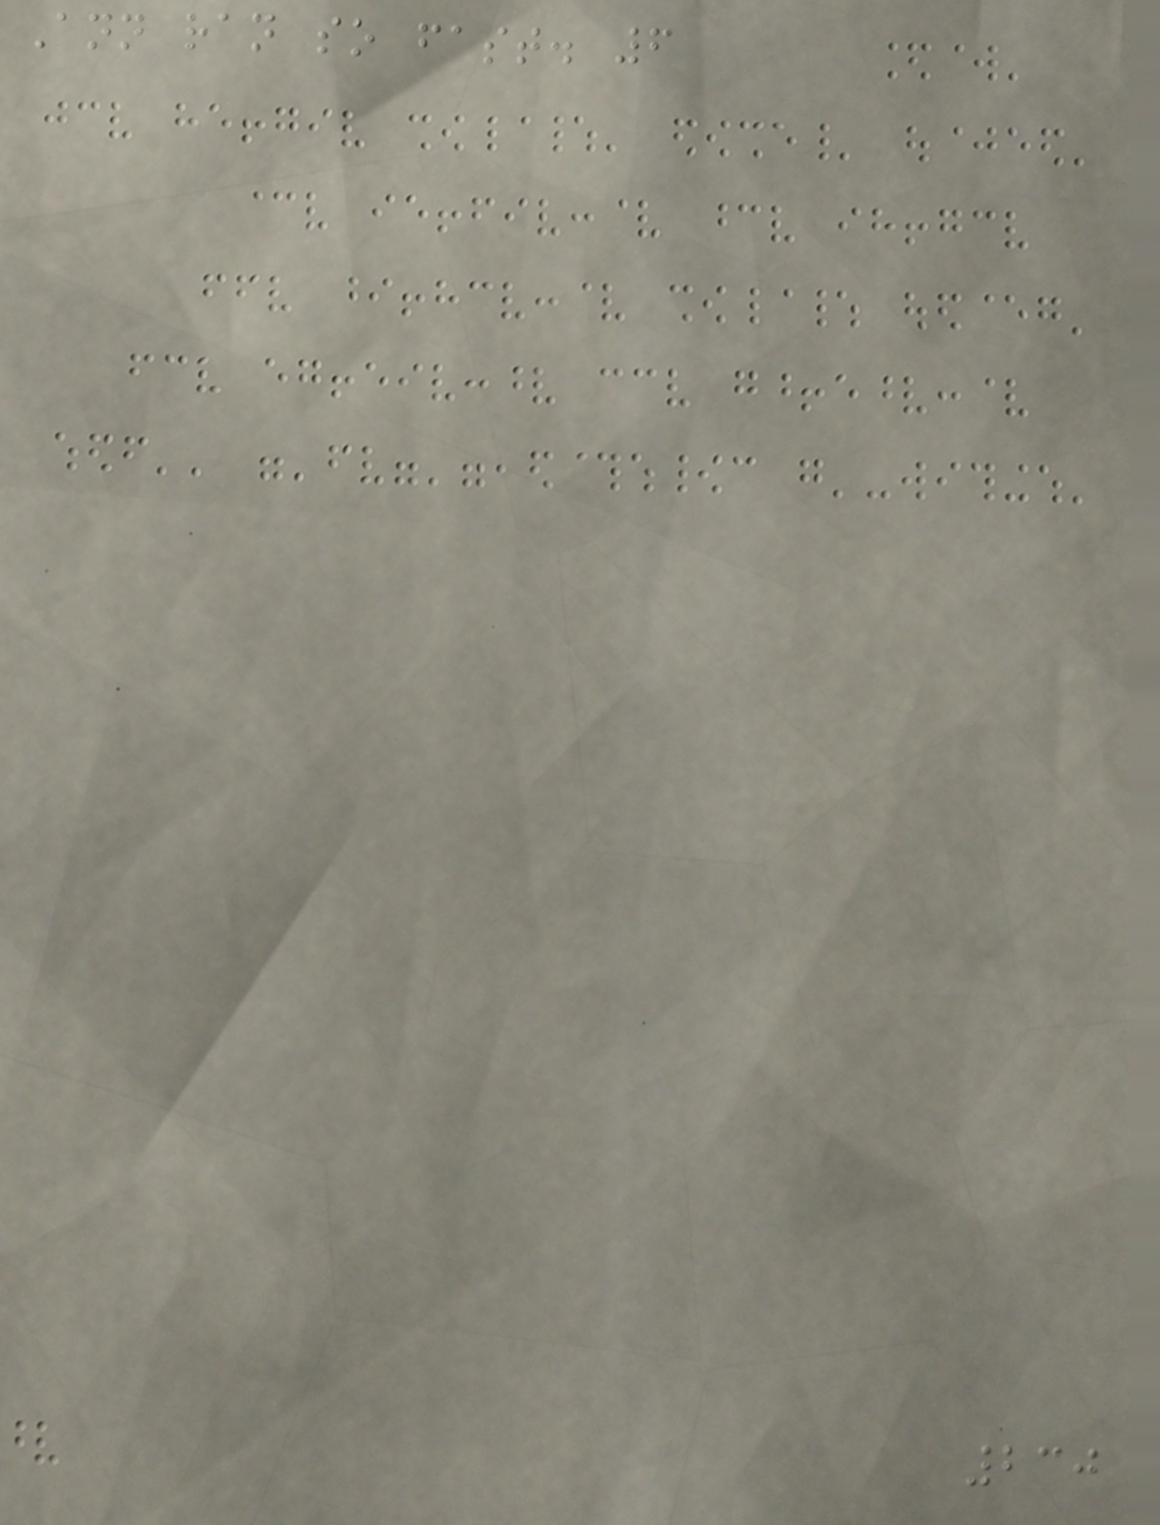Ann ran so fast. 6
230
